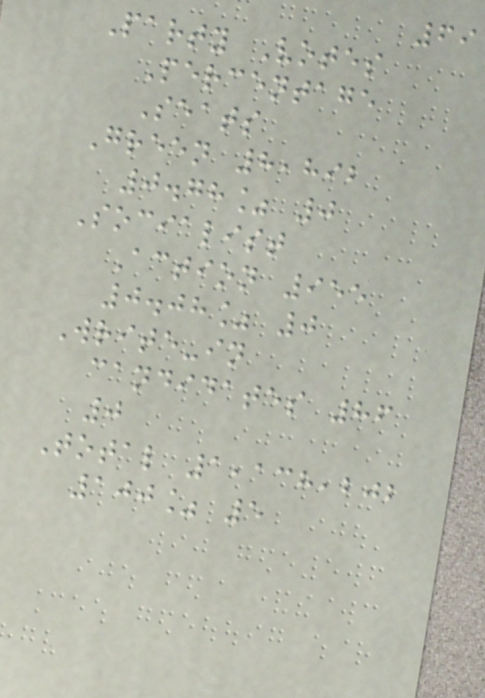69
Party Votes
Percentage
Seats
Green 8,892
0.78% 0
Socialist
Action 955
0.08% 0
Write-in
candidates 86
0
Total 1,138,202
100% 5
